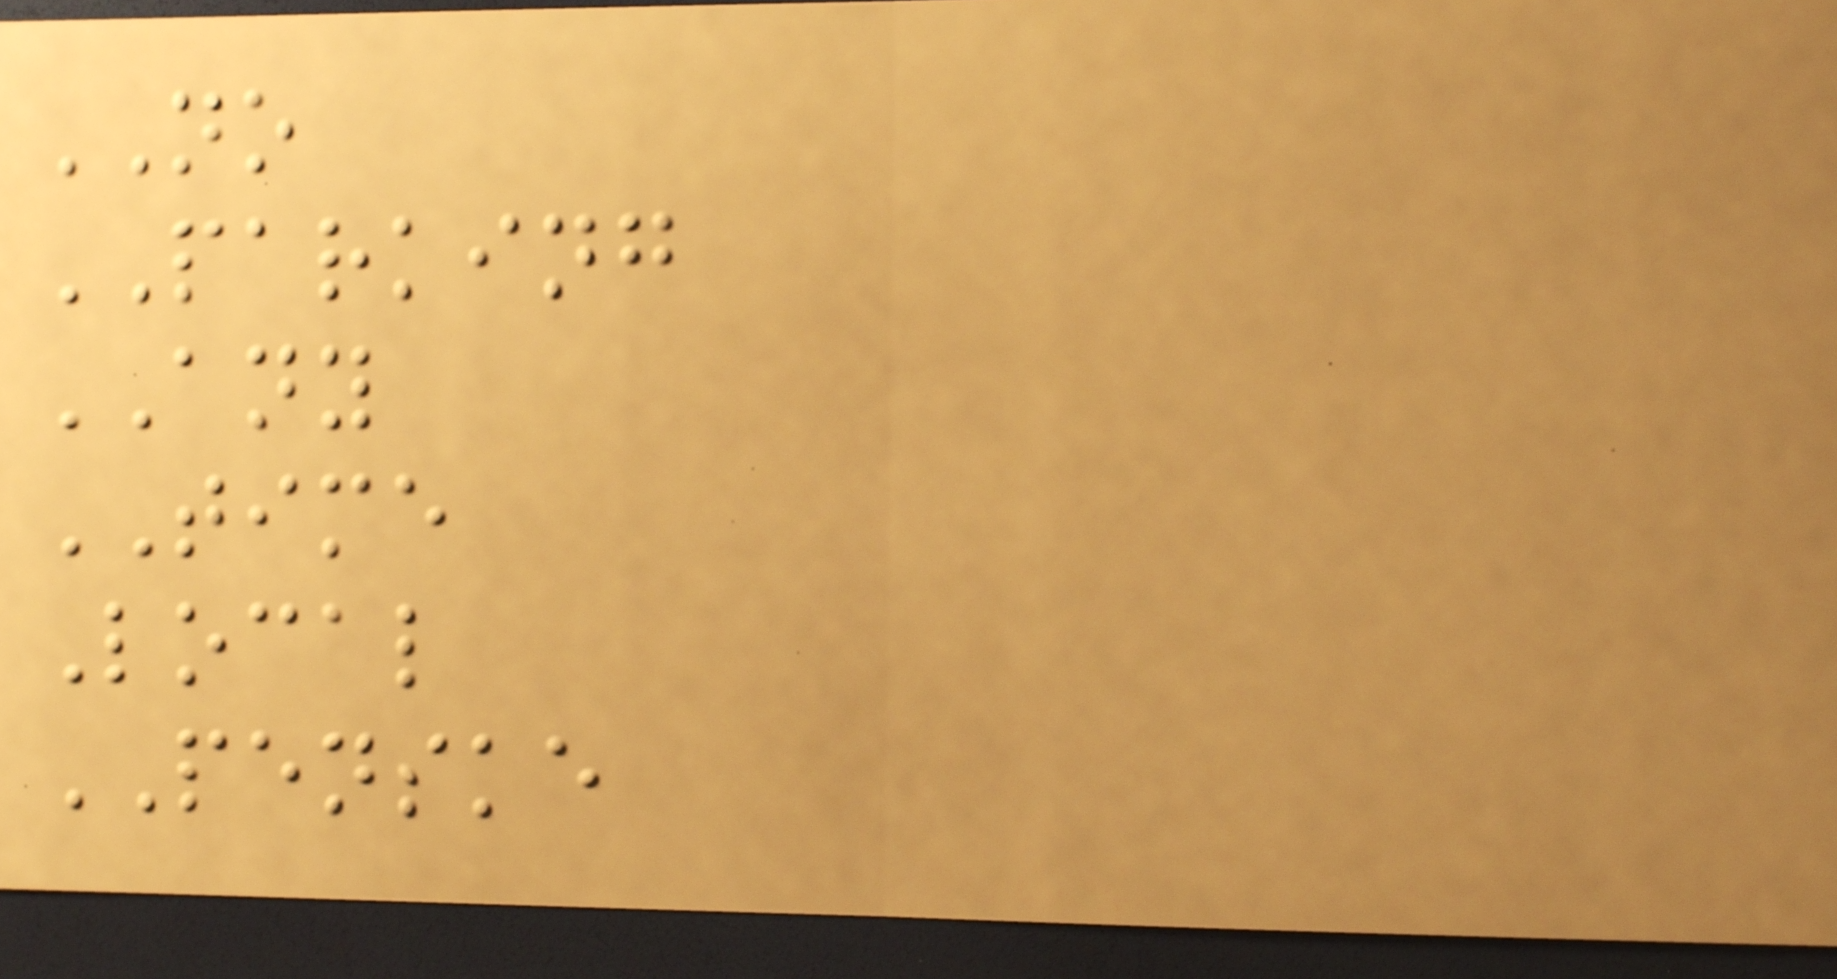NO
PARKING
ANY
TIME
Local
PENSKE
